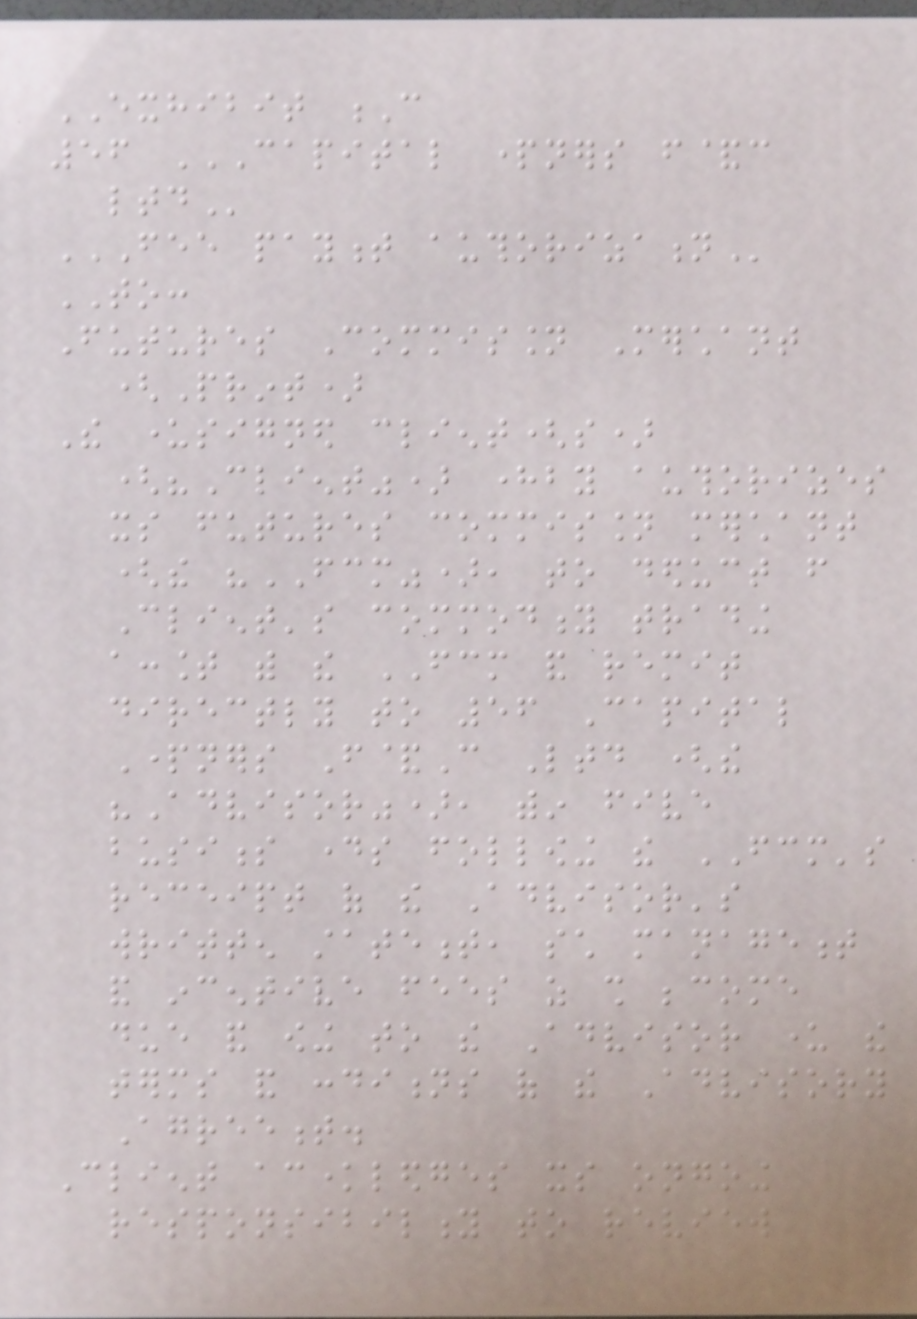EXHIBIT C
56 CAPITAL PARTNERS F&C
LTD
FEE PAYMENT AUTHORIZATION
TO:
Futures Commission Merchant
(Print)
The undersigned client(s)
("Client") hereby authorizes
its futures commission merchant
(the "FCM"), to deduct from
Client's commodity trading
account with the FCM and remit
directly to 56 Capital
Partners F&C Ltd (the
"Advisor"), within five
business days following the FCM's
receipt of the Advisor's
written statement, such management
and incentive fees as shall become
due and owing to the Advisor under the
terms and conditions of the Advisory
Agreement.
Client acknowledges its ongoing
responsibility to review
